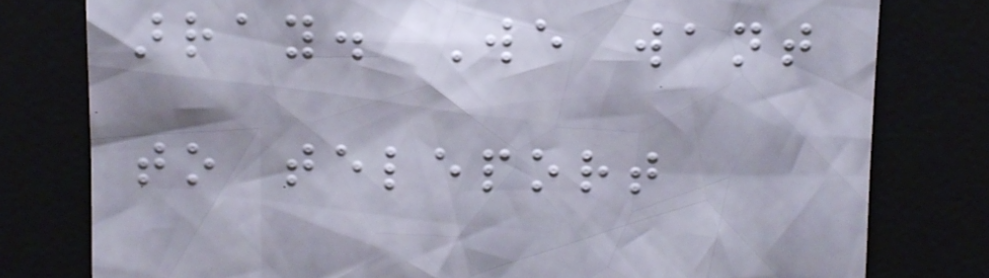array. We want
to teleport
